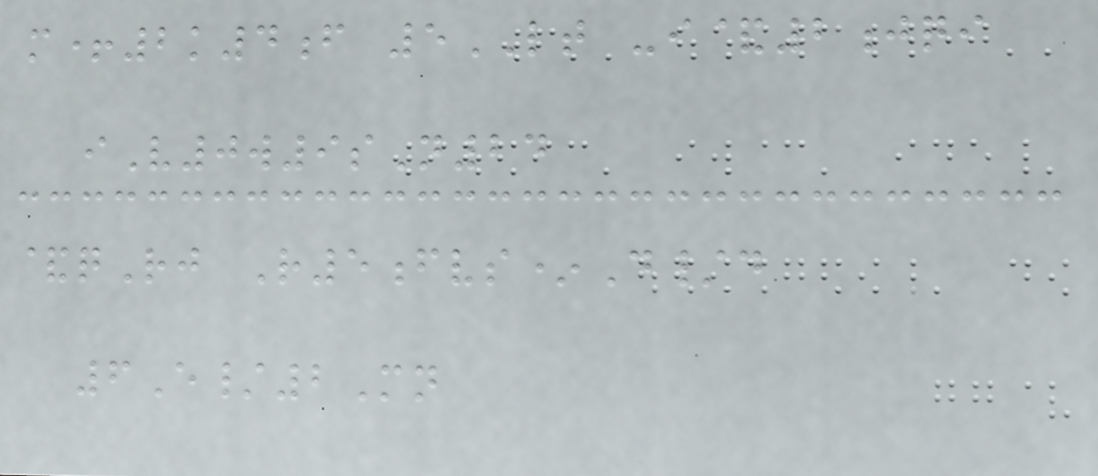m+2k4f 5LT -i&2jqi
iV0w9sN24
&qRj R5fvs*D/d
6E/2Mn
